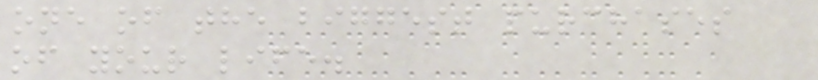one of the biggest purchases
of your life.
